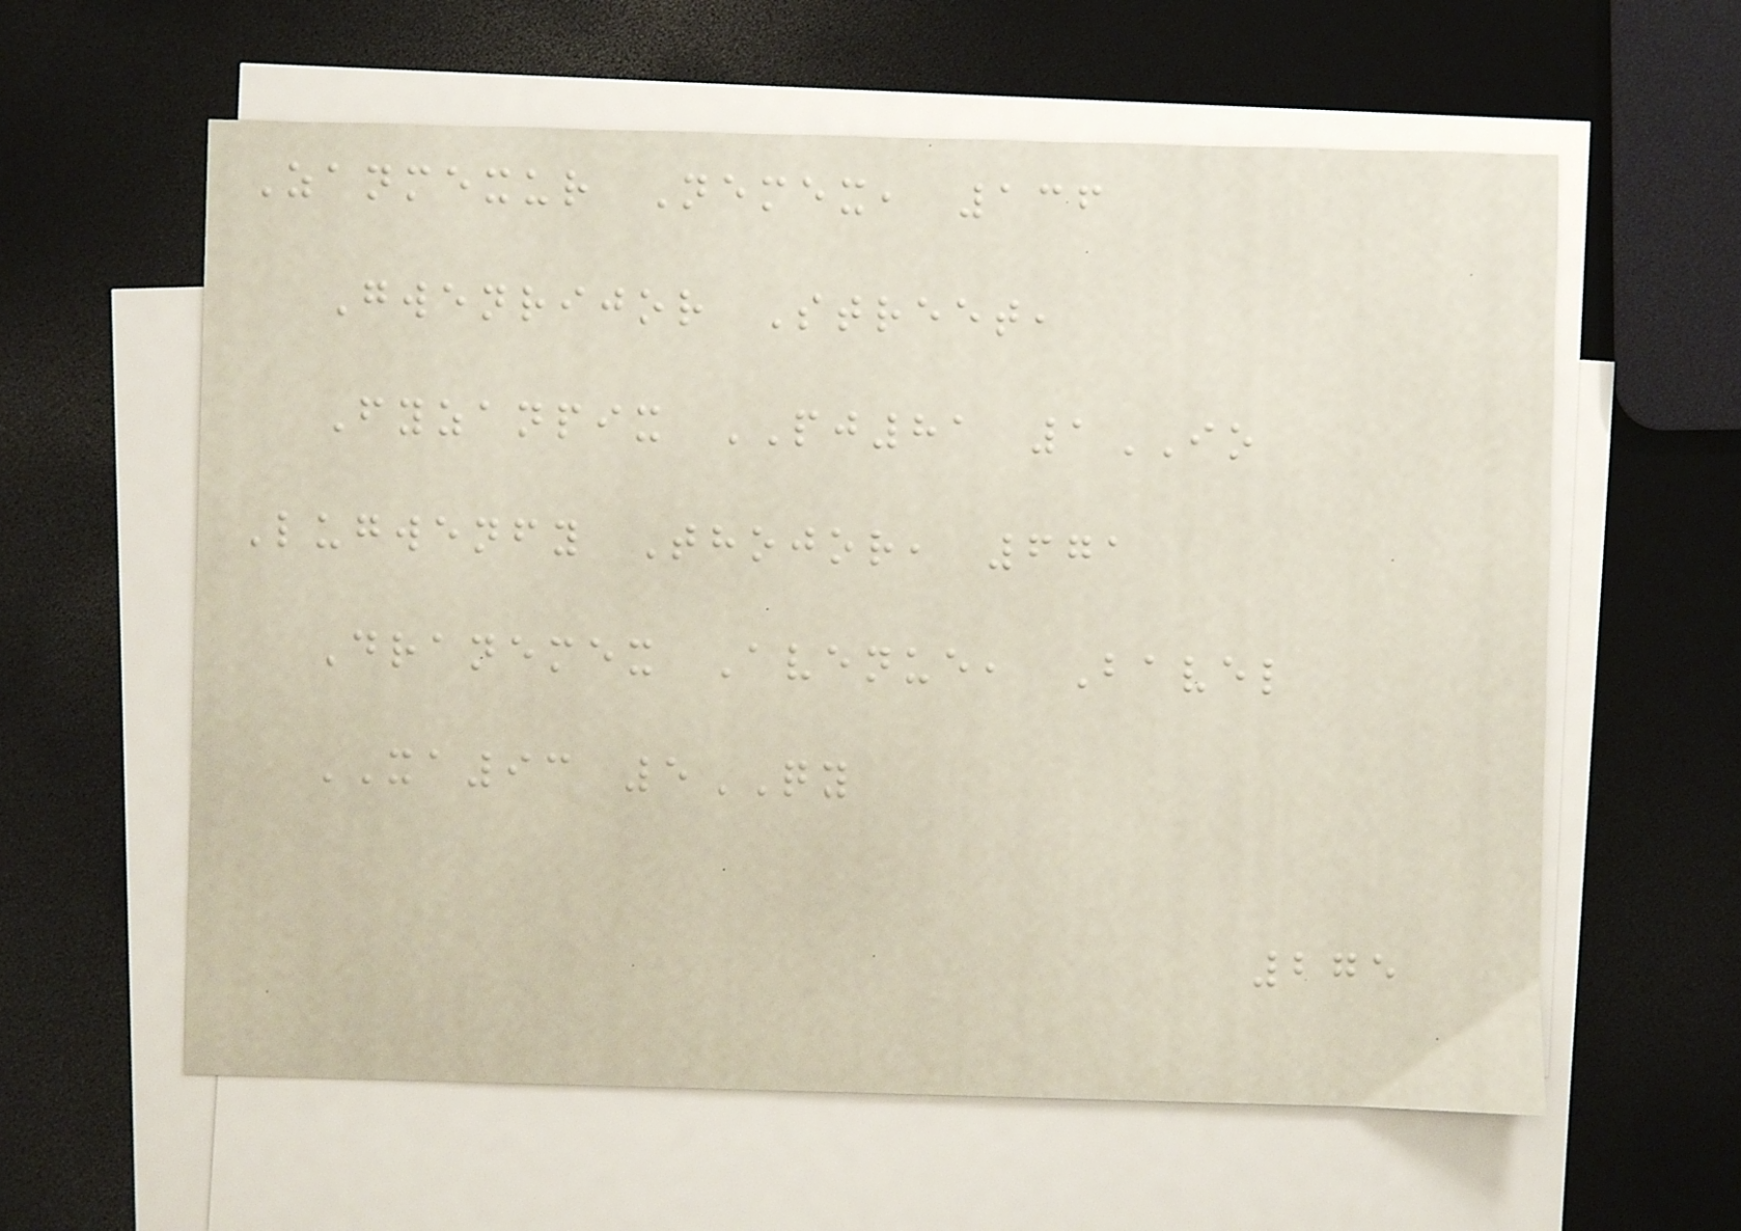Zanmexur Nemex, 136
Gwenrijor Street,
Fyzanpix PJ81 1IO
Lugwenfy Thojor, 671
Dranemex Avenue, Bavel
XA93 5QY
275
